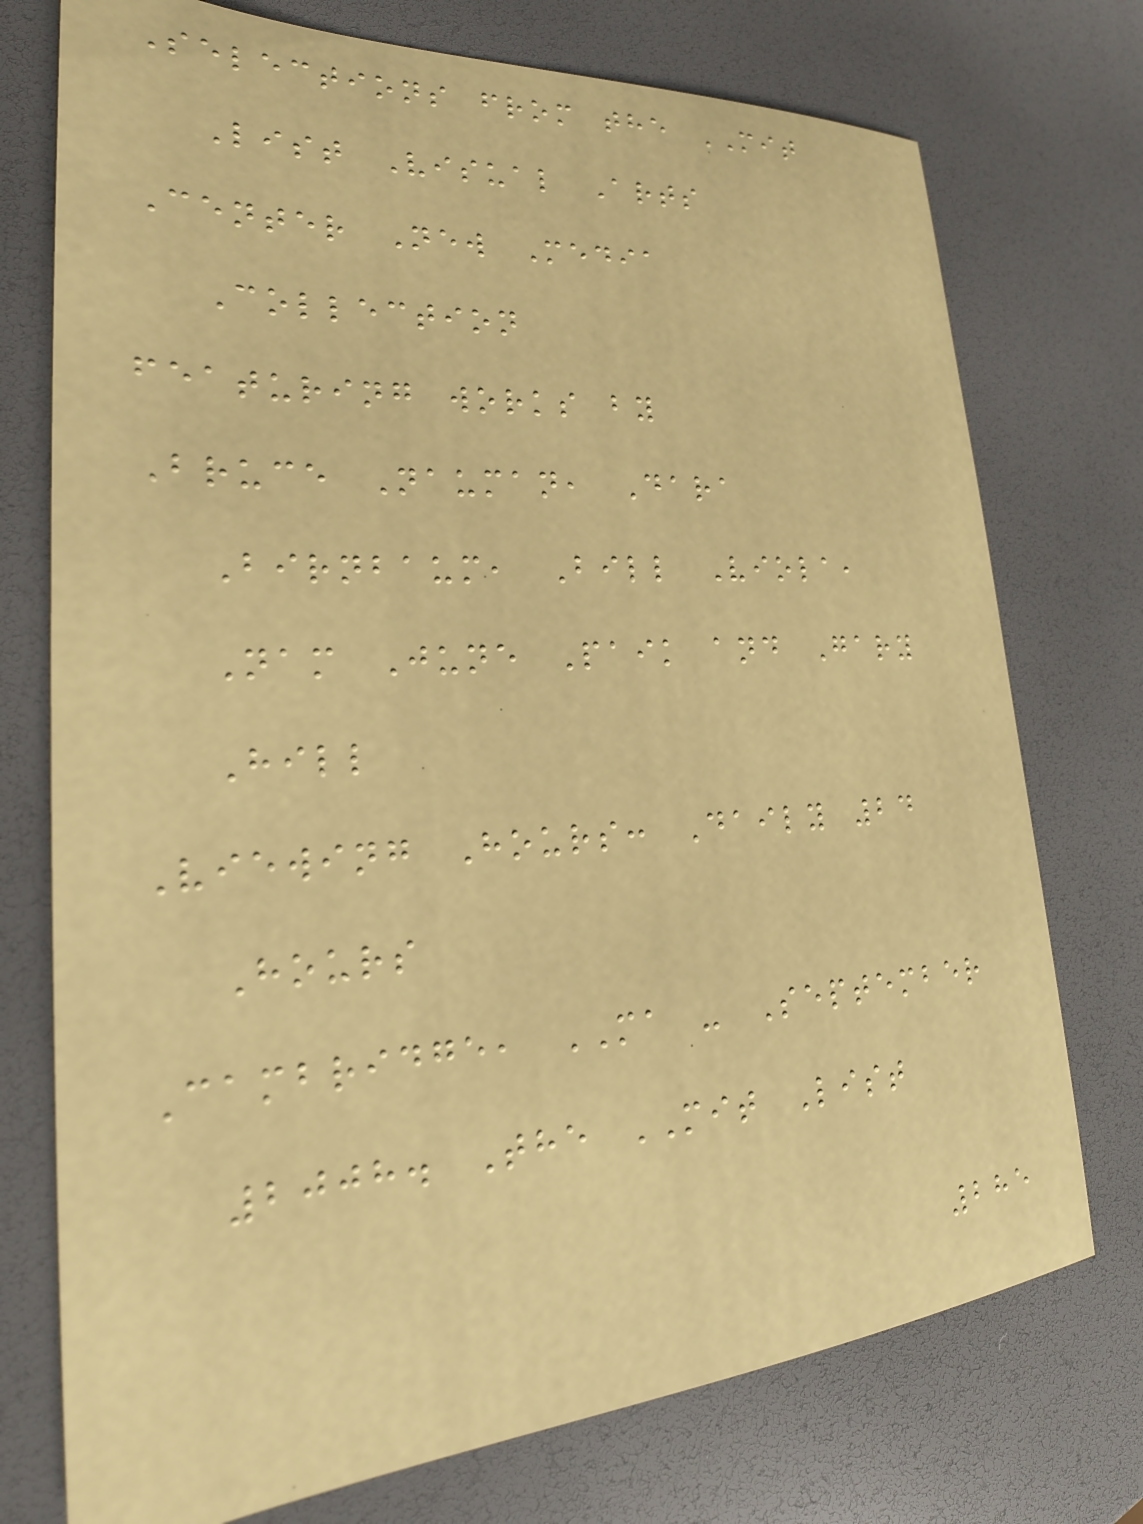Selections from the MIT
List Visual Arts
Center New Media
Collection
featuring works by
Bruce Nauman, Dara
Birnbaum, Bill Viola,
Nam June Paik and Gary
Hill
Viewing Hours: Daily 24
Hours
Cambridge, MA - September
2008. The MIT List
285
